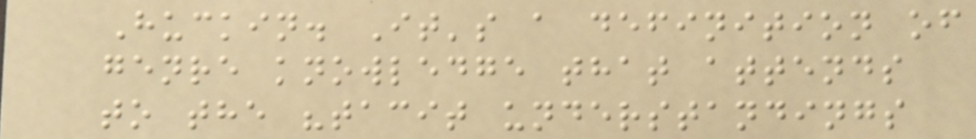Huckin. It's a definition of
genre knowledge that attends
to the "tacit understandings
